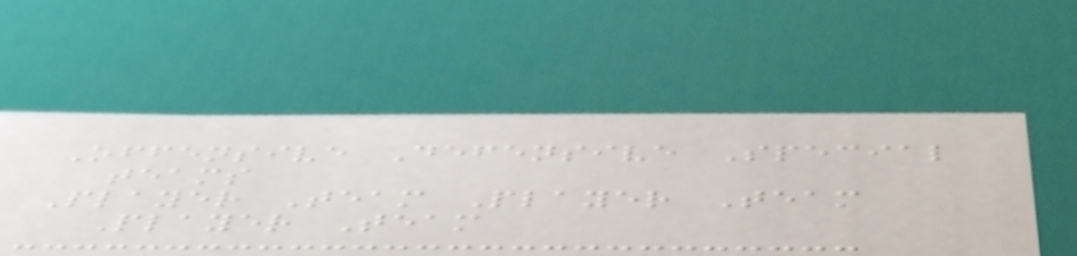Offensive Defensive Special
teams
Player Team Player Team
Player Team
